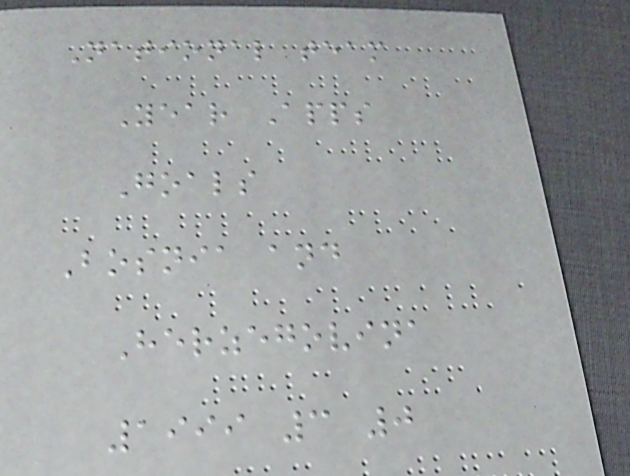National team
Year Apps
Goals
Bosnia and
Herzegovina
1999 3 0
